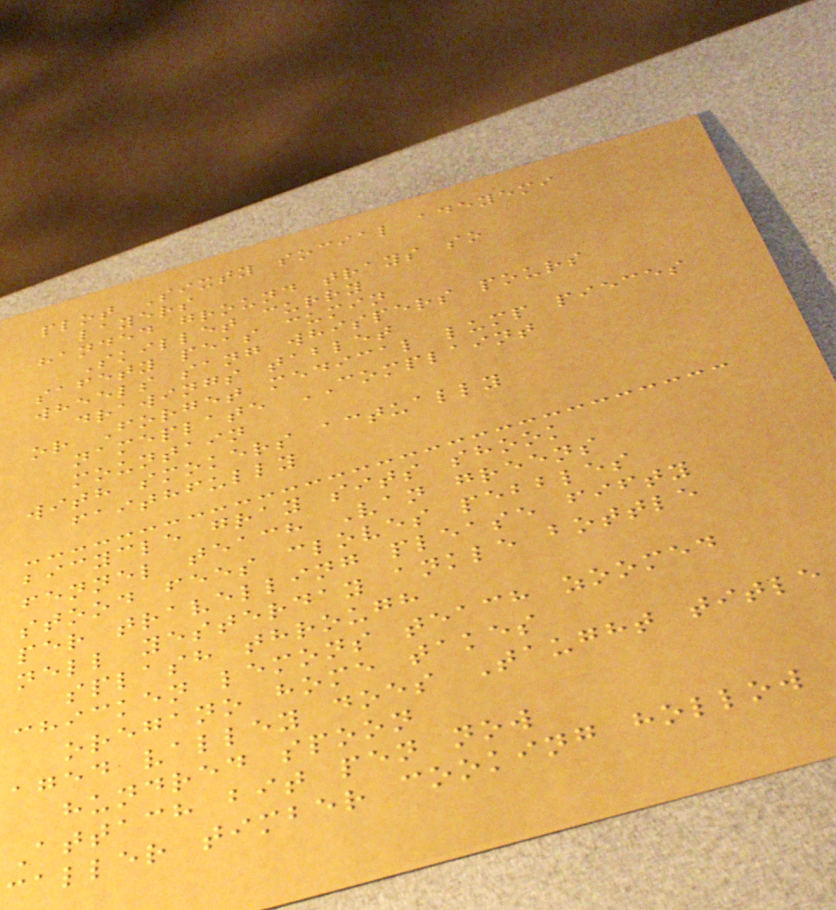plot Sixty social adeyemi
layers
handed ground trays so
Skillet curry
safety peas cumin
wheels sang whispers pours
drawings tablet
or Forget medical lump pieces
nameplate COMPLAINT
mountain
with smokers actually
faithfully
bicycle gray sits shook
fennel teach Van greens
stood fees cloves pebbles
per travelling please fifty
nell yesterday ankle bottle
splash through
chicken lemons teach zoomed
oregano home takes
aged valley does Taught title
hundred spoon
Attach bit pen now
caller timber cooking hollow
